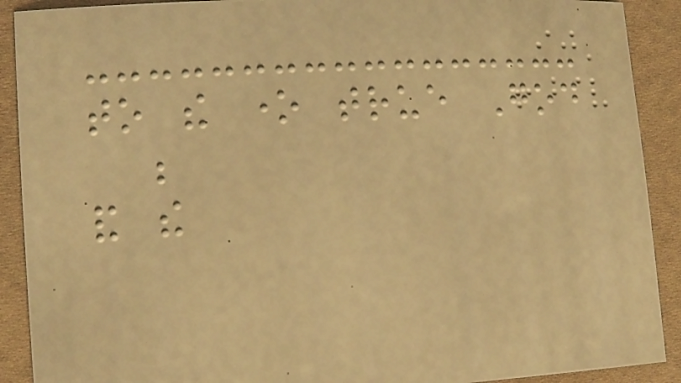to the one true God
be
and the
